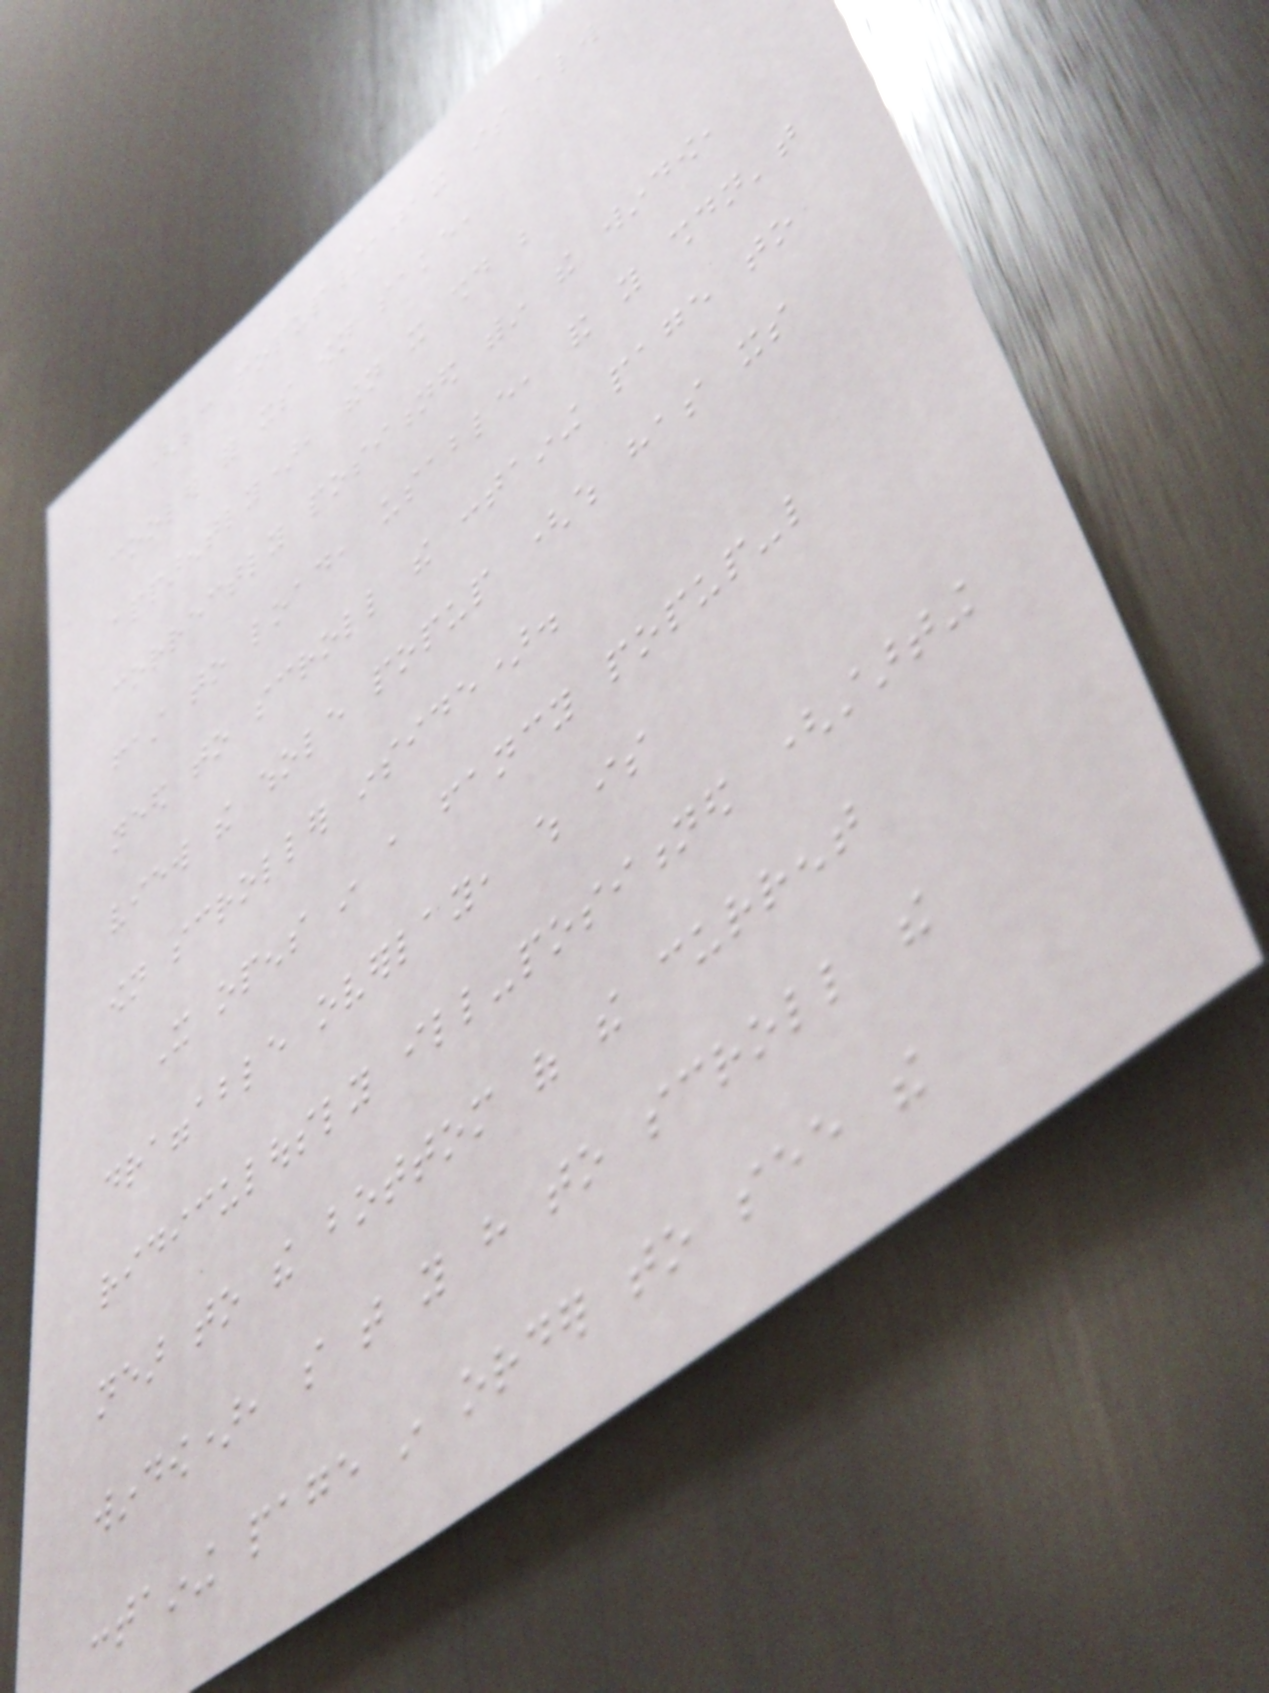(because popup/ajax is always
cooler for its own sake,
apparently), then it should be
correctly positioned within the window,
fast to load, usable, and you shouldn't
need to scroll the containing page to
view the whole popup (which has its
own scroller inside).
It opens in a fancy popup-like
draggable overlay, which is
ridiculously ill-positioned (starting
near to the bottom of the current
window), so that you have to scroll the
containing page in order to see the
